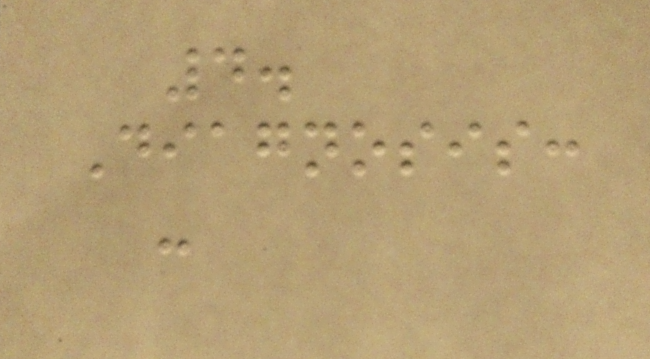4.
Diagnosis:
-
